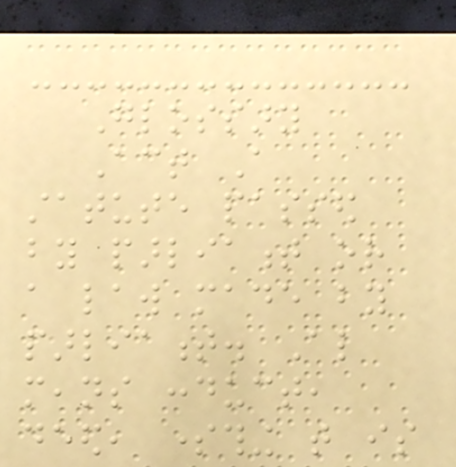Glossary
Act A
statute passed
by parliament or
a law made by
parliament. Also
means conduct,
deed, something that is
